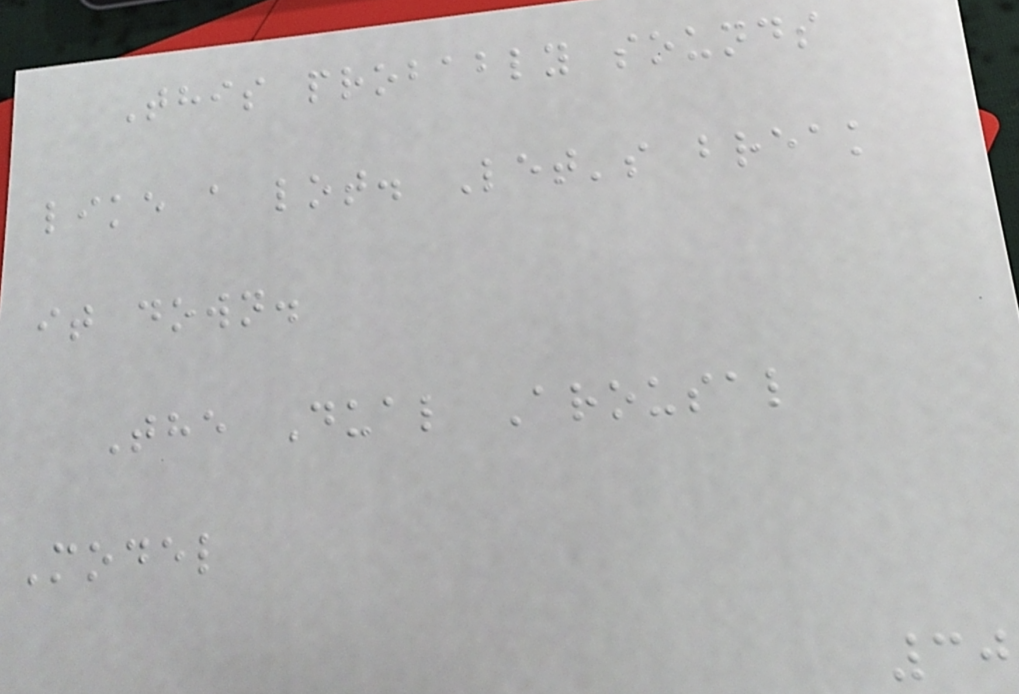This probably sounds
like a lot. Let's break
it down.
The Dual Arousal
Model
30
